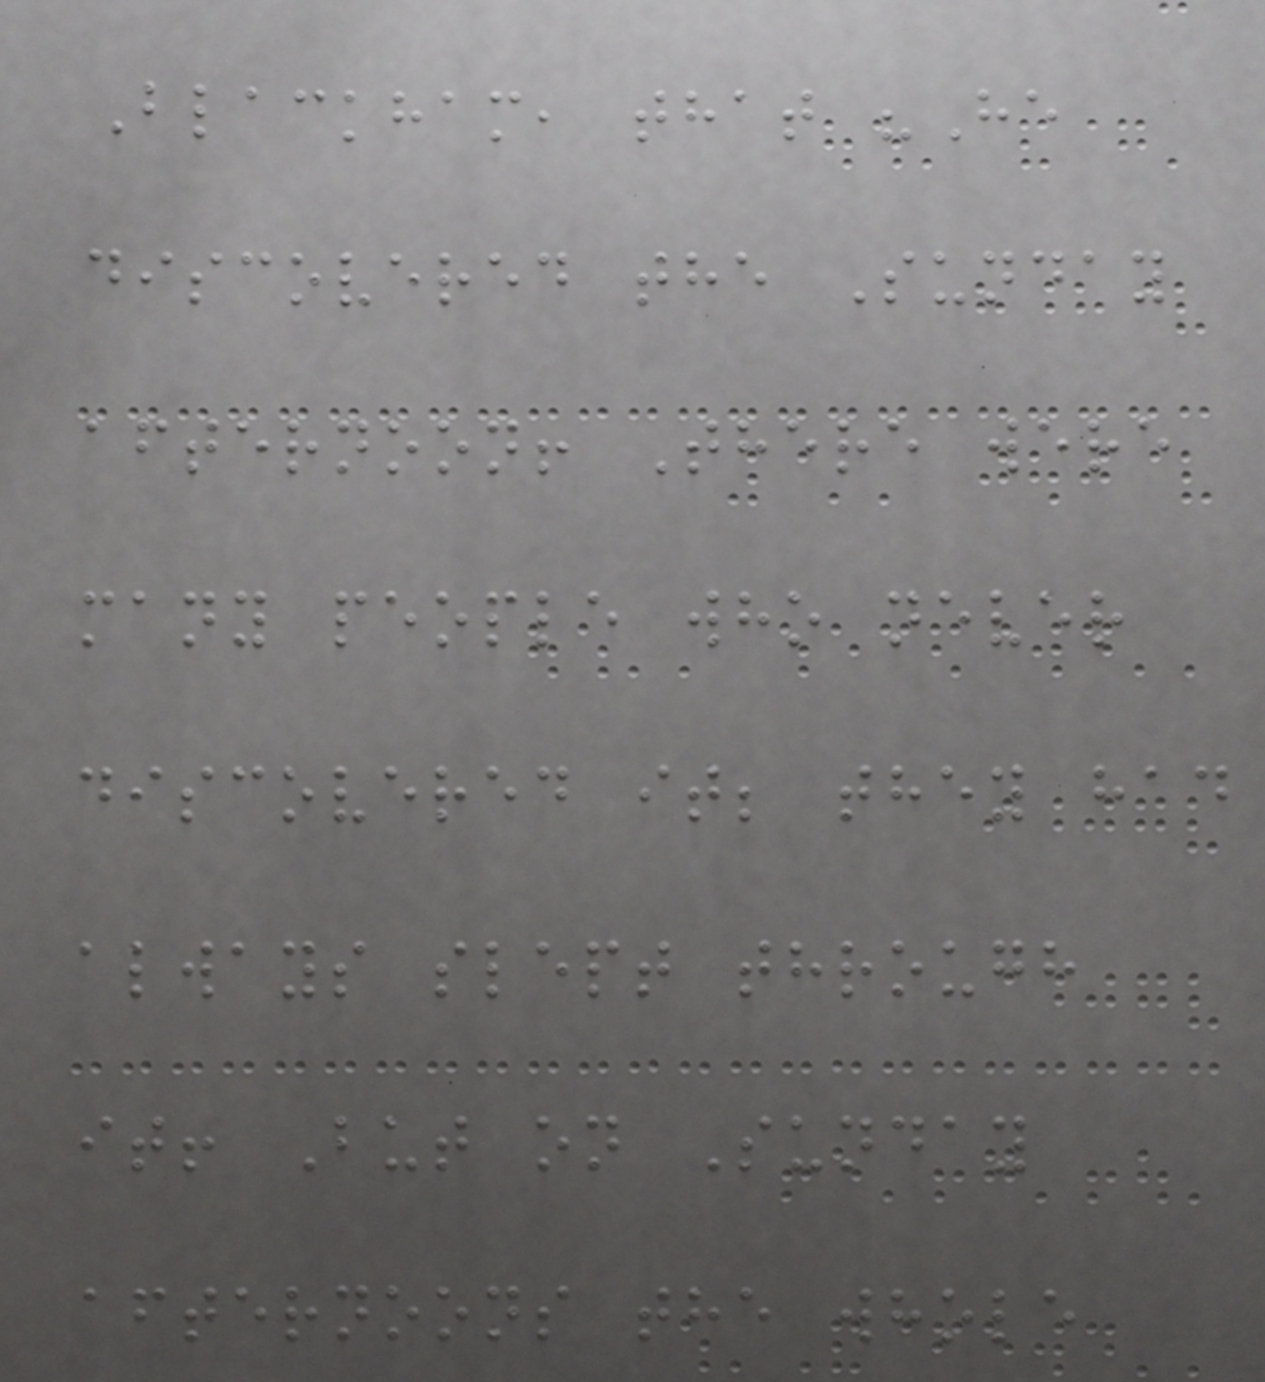Blackham, that "He
discovered the Sunday
afternoon! There were
many people who never
discovered it; they had
always slept through
it! But on Sunday
afternoons the whole
